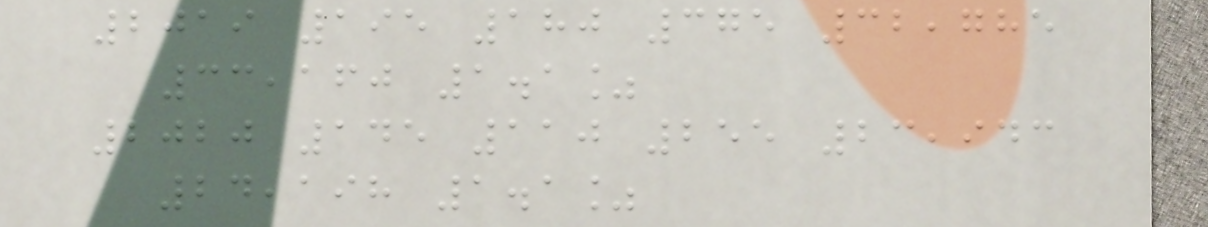2019 195 180 375 32,785
33,160 1.1%
2020 145 110 255 23,943
24,198 1.1%
